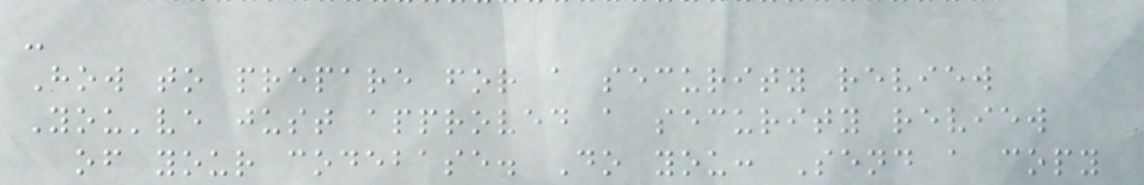-
How to prepare for a security review
You've just approved a security review
of your codebase. Do you: Send a copy
